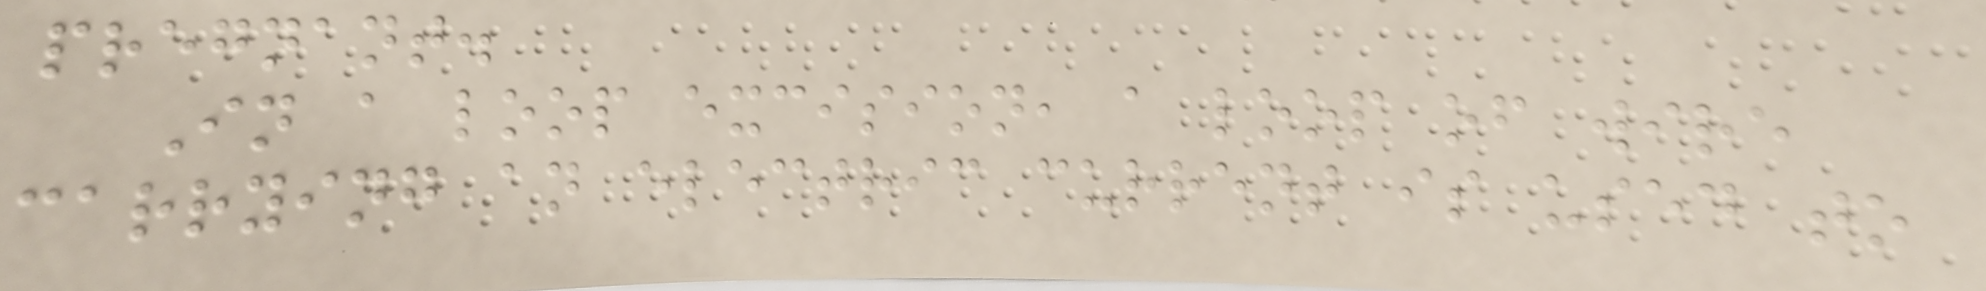pregnant.
In a loop excision, a loop of wire
carrying an electric current is used to
